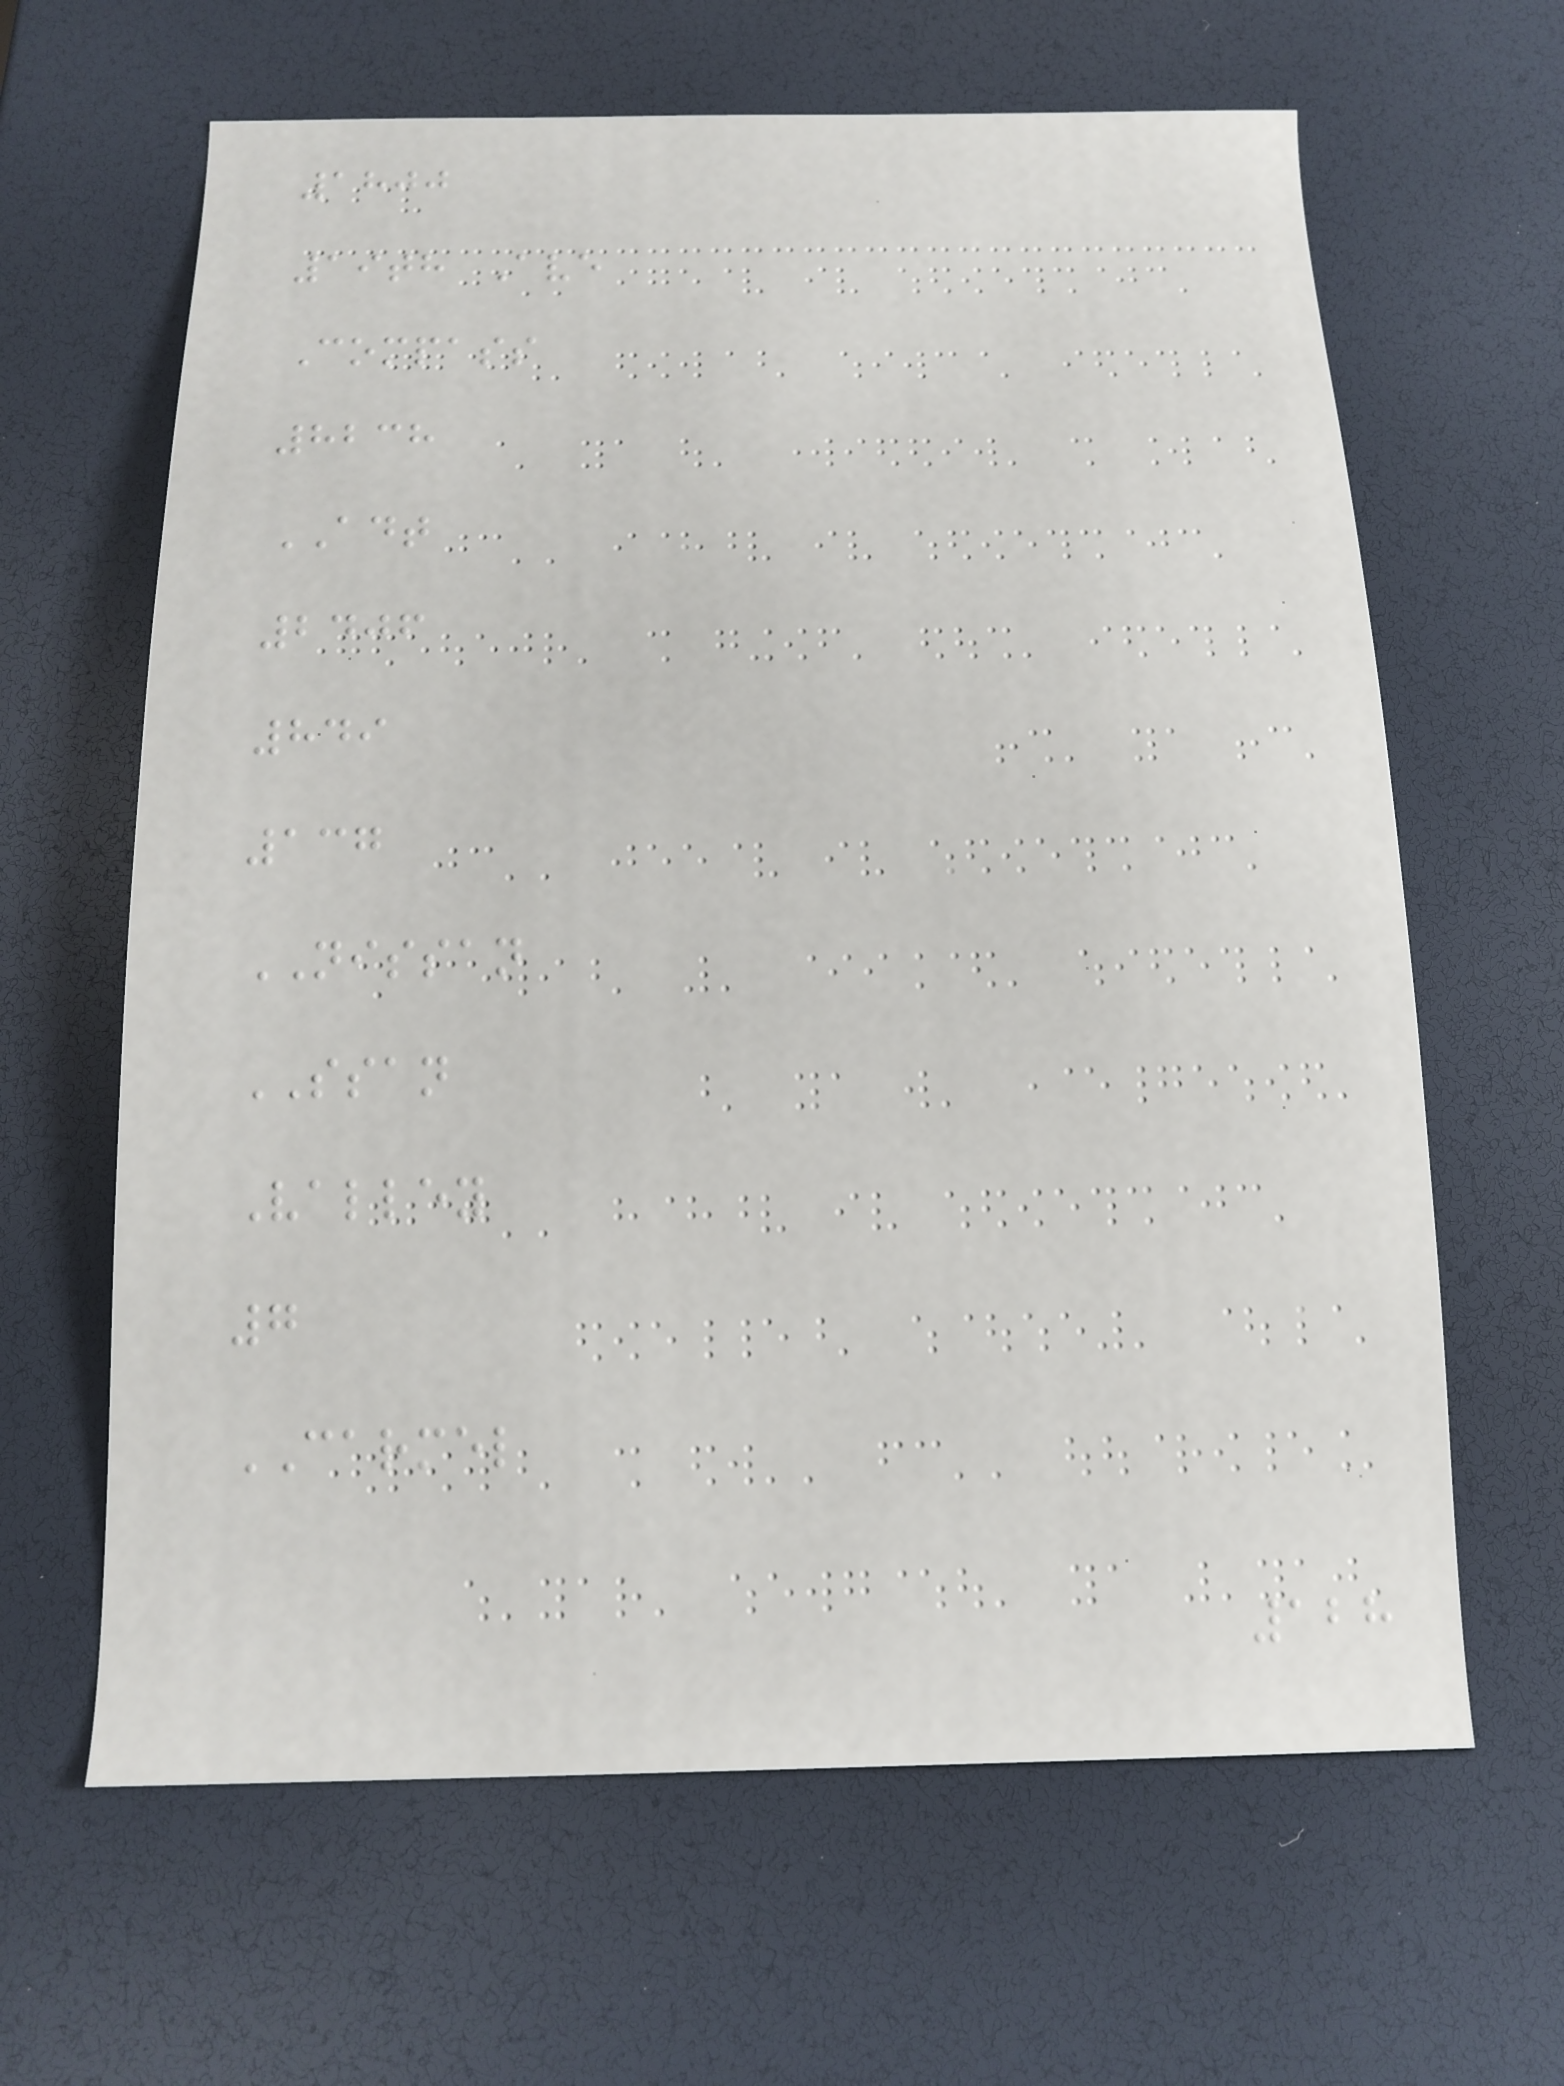1800
19th Ave
Compass
8238
ADT
2406
849
137
NISSAN
SSAN
Valley
7
CARMEL
128
